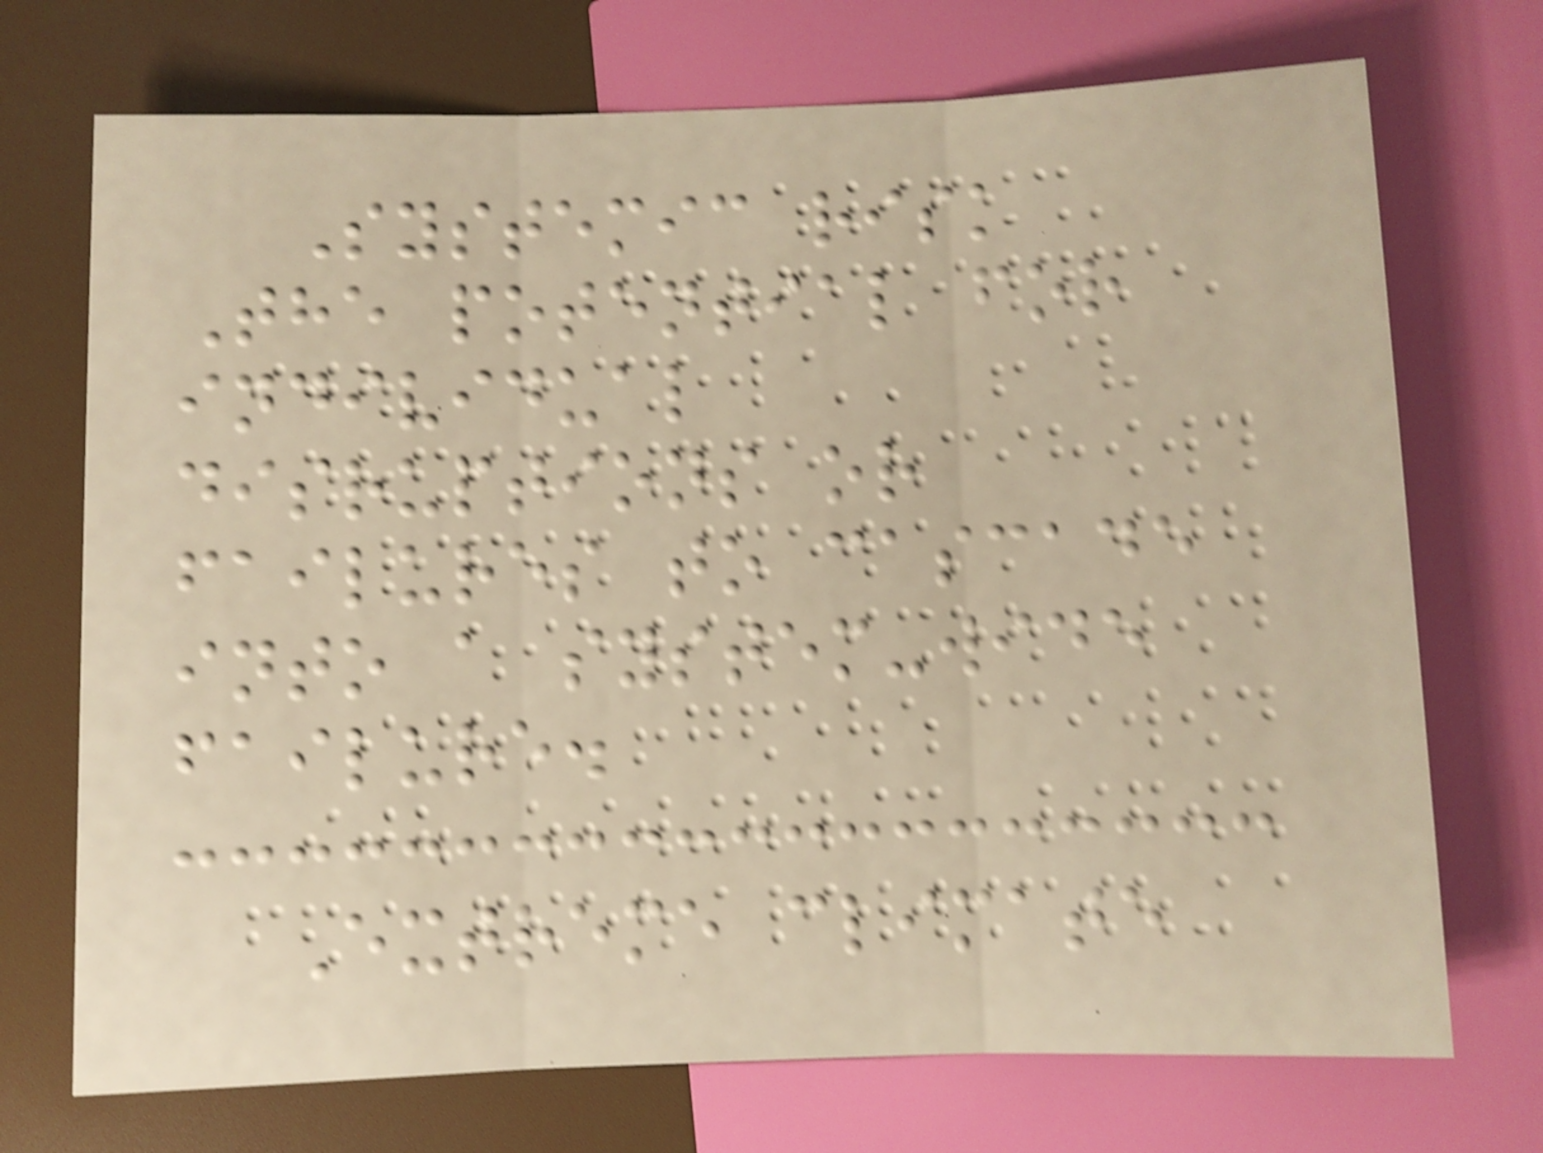Systemic risk
The potential for
individual
disruptions or
failures to cascade
into a system-wide
failure.
Extreme climate
